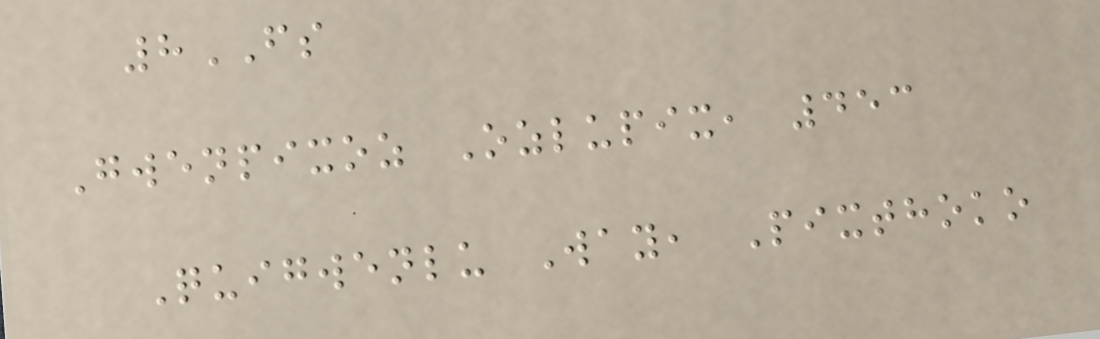8FS
Gwenpixoz Ozlupix, 453
Quigwenlu Way, Pixthoko
